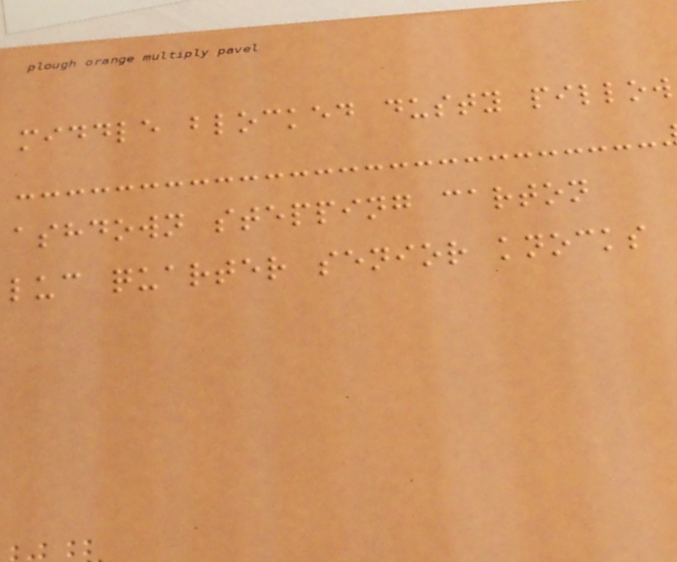middle blocked dusty pillow
ashdown stepping carton
luc quarter senior knocks
